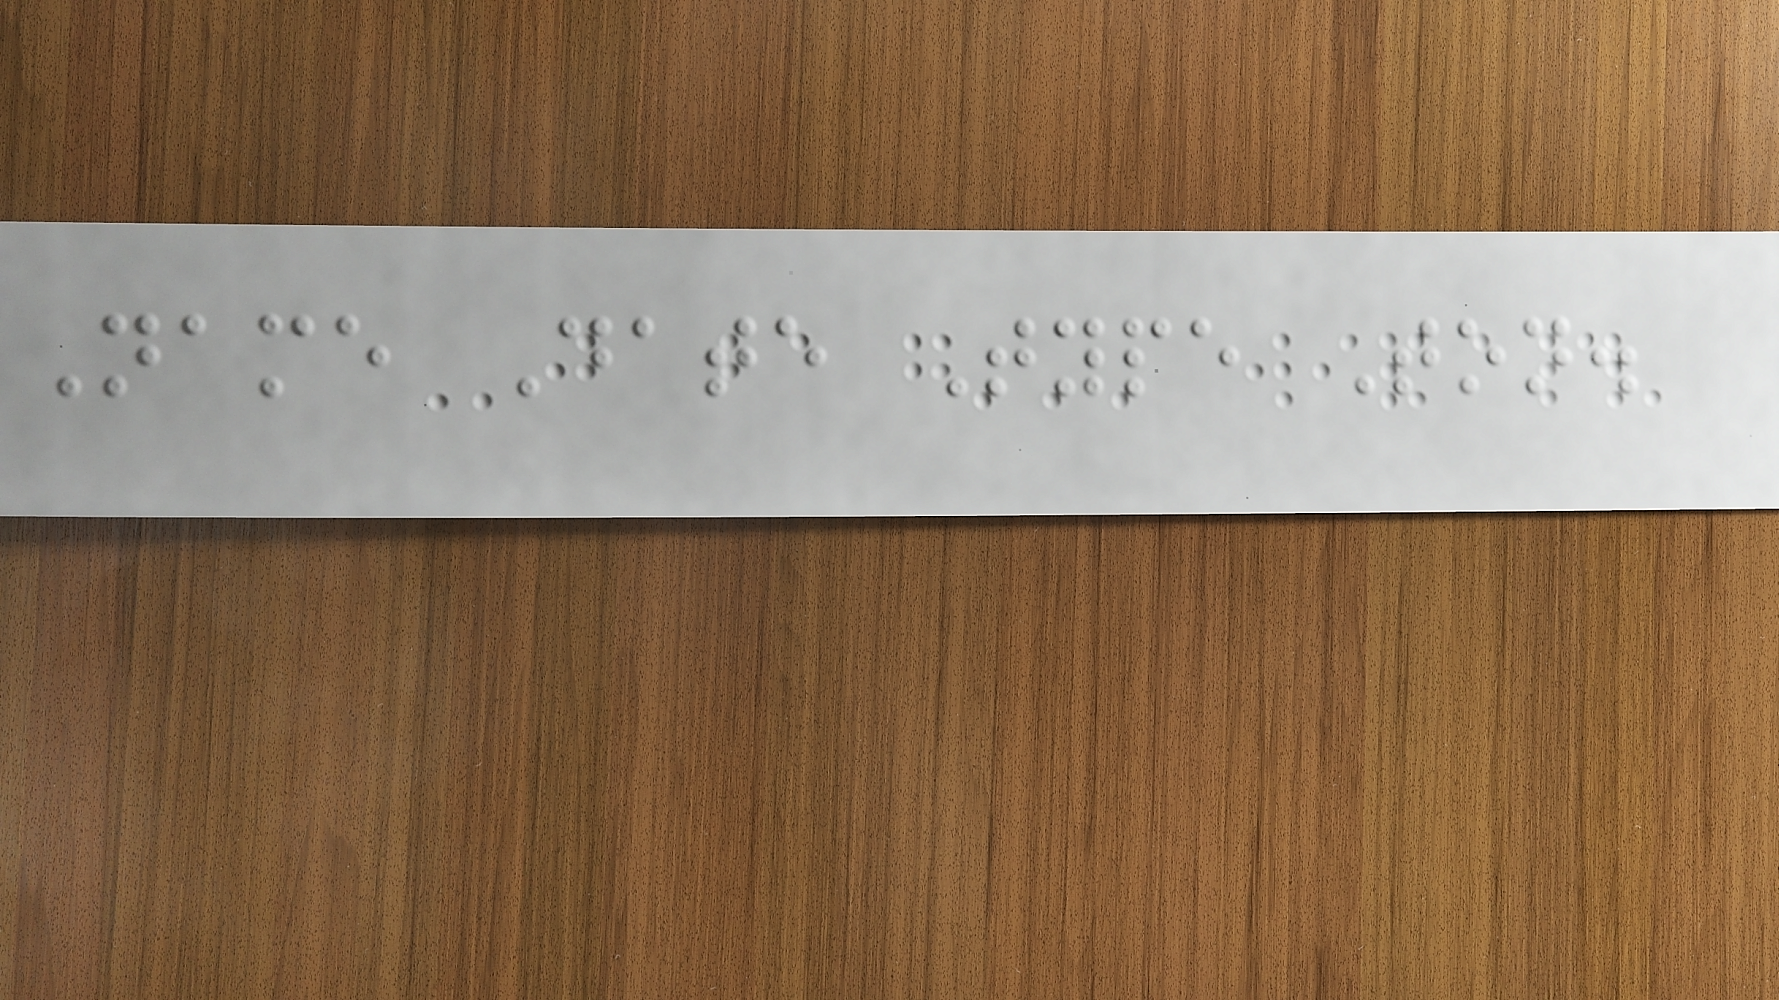Name Date Type Ton.
